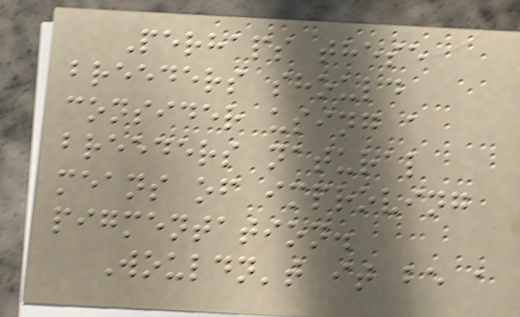Perhaps these
breeders should
consider using a
breeders natural
means of improving
pigmentation.
Wouldn't it be a
